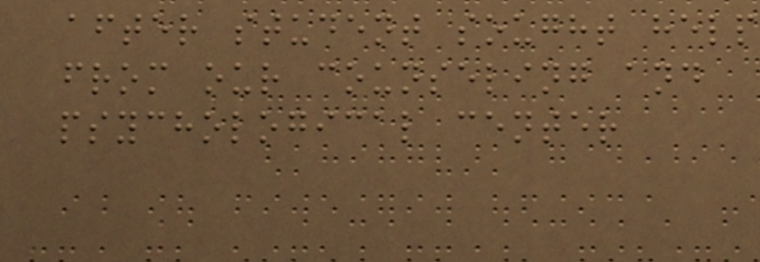after student sought help
from our counseling and
psychological center
